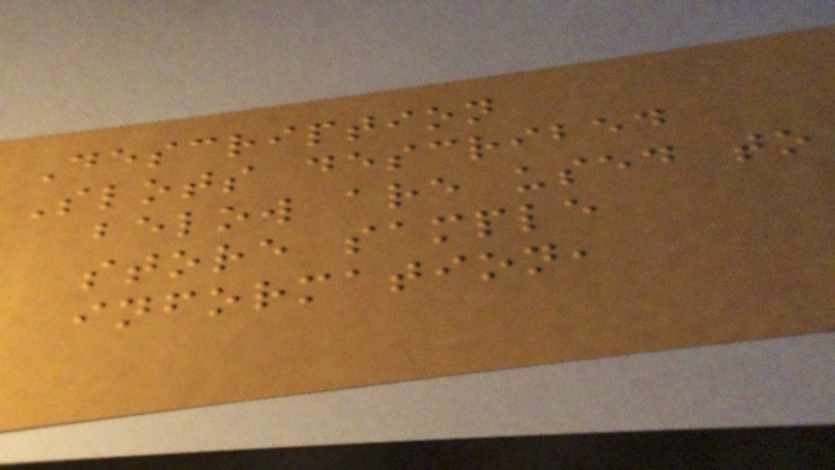Description
Slots described
below are used to
store sample
information,
